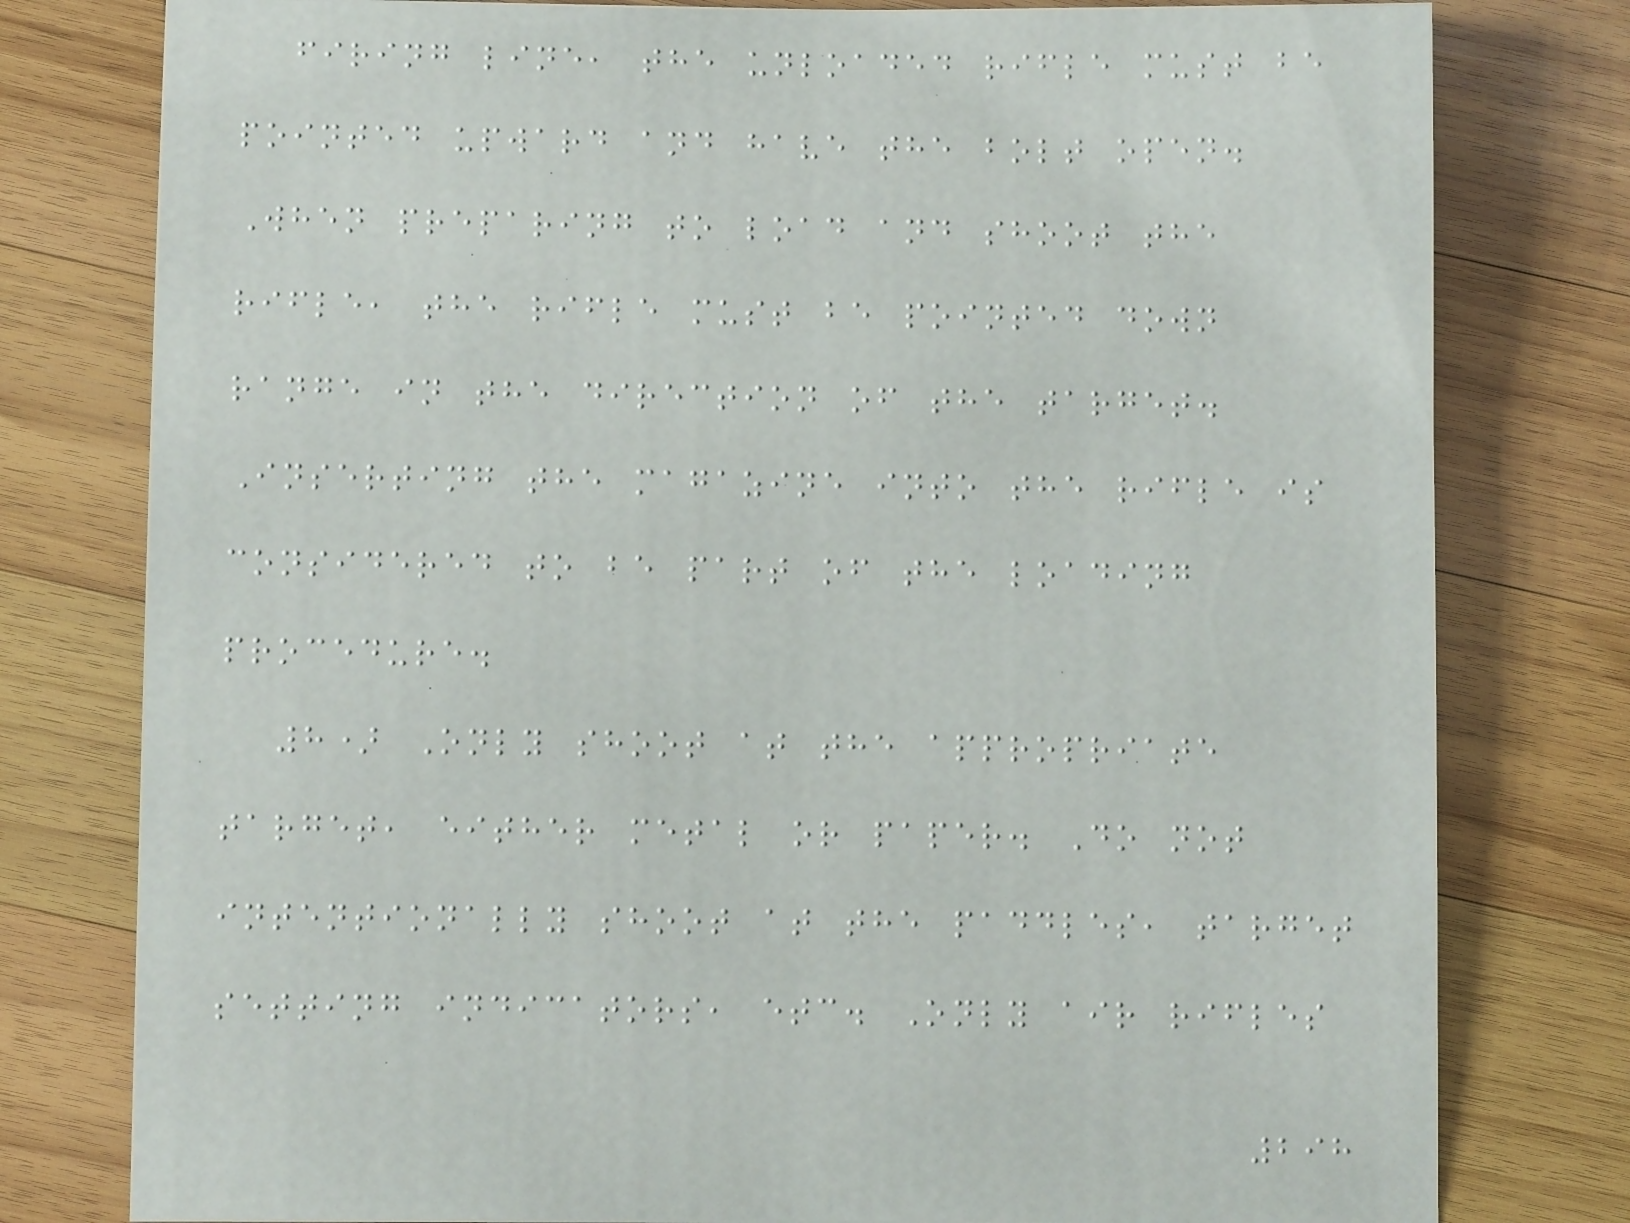firing line, the unloaded rifle must be
pointed upward and have the bolt open.
When preparing to load and shoot the
rifle, the rifle must be pointed down
range in the direction of the target.
Inserting the magazine into the rifle is
considered to be part of the loading
procedure.
8) Only shoot at the appropriate
target, either metal or paper. Do not
intentionally shoot at the paddles, target
setting indicators, etc. Only air rifles
298
